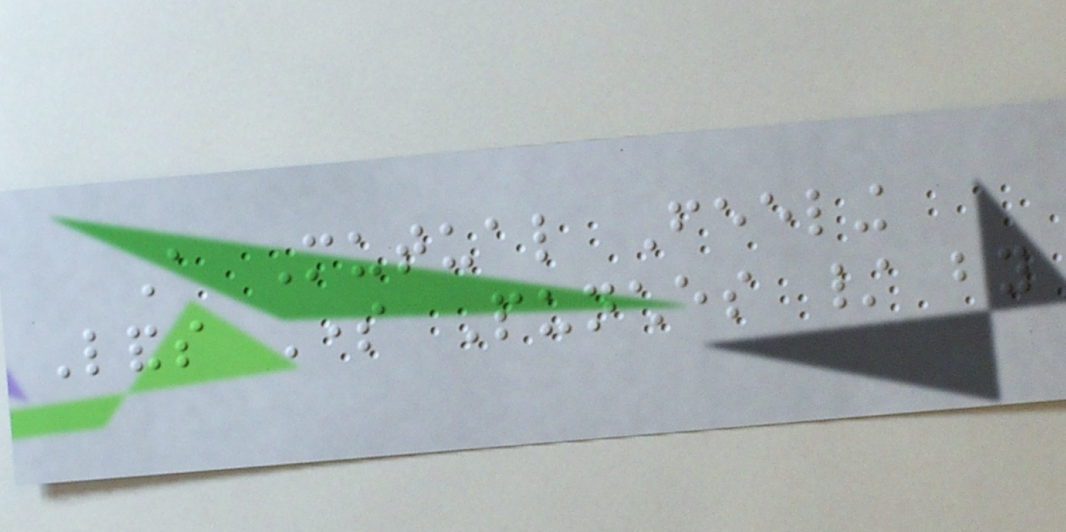A Mutual Feeling
Lands Some Punches / by
